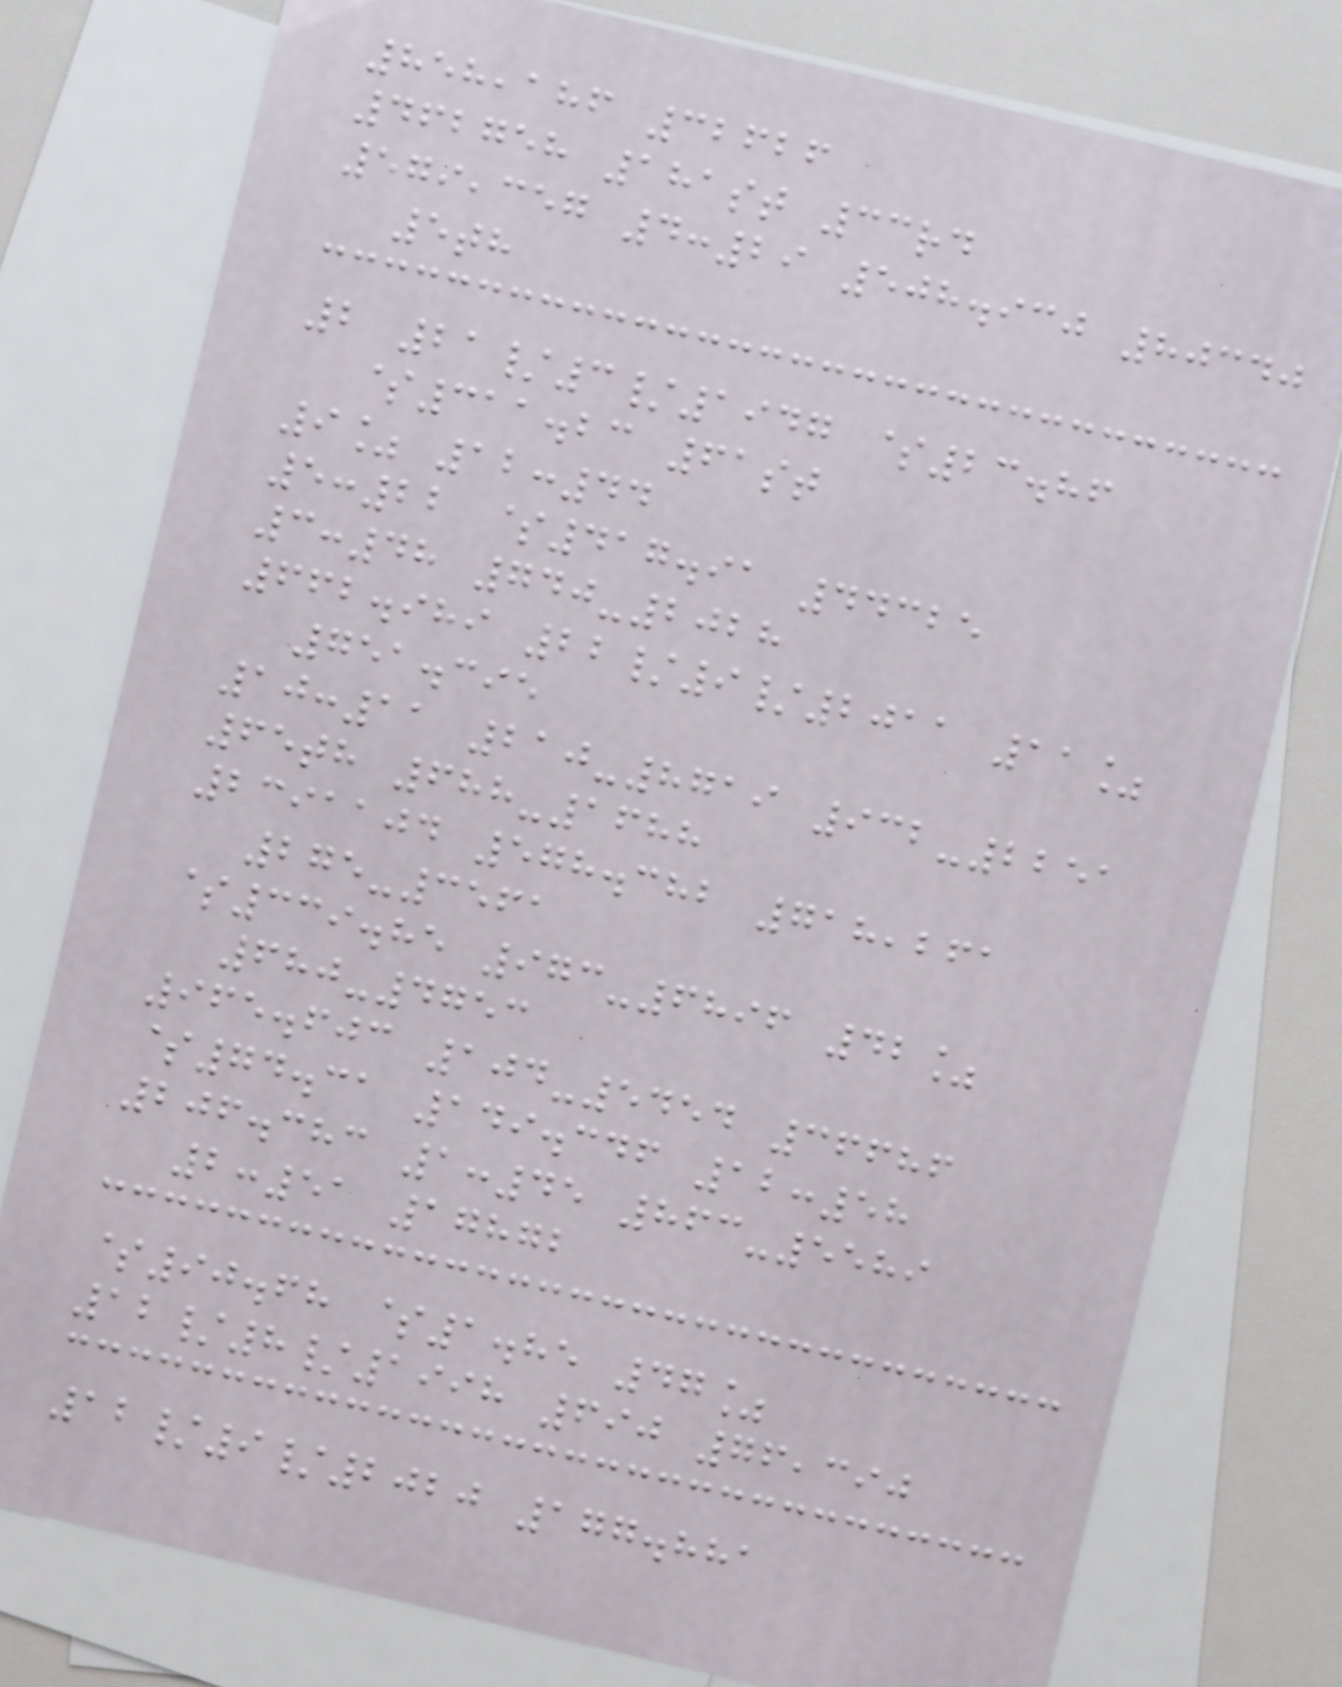858,186 32626
462758 181st 33rd
579,357 4:29 508.930 80340
5th
2 21/3/1947 $23.86
$311.23 61st
9% 12:44
5:22 $417.91 44325
3:48 740-2028
662.989 22/9/2011 11%
751.395
10:11 210-8719 932-2251
65th 688-1688
2391104 578.382 718,261
275-3561
$339.85 973-6896 42%
680-4753
965.603 104-5454 36686
$74.31 149.346 12:58
206.383 1:45 863-5589
2:51 17872
$90.68 $1.85 47%
12/8/1998 690 76,390
12/9/2020 177.881
